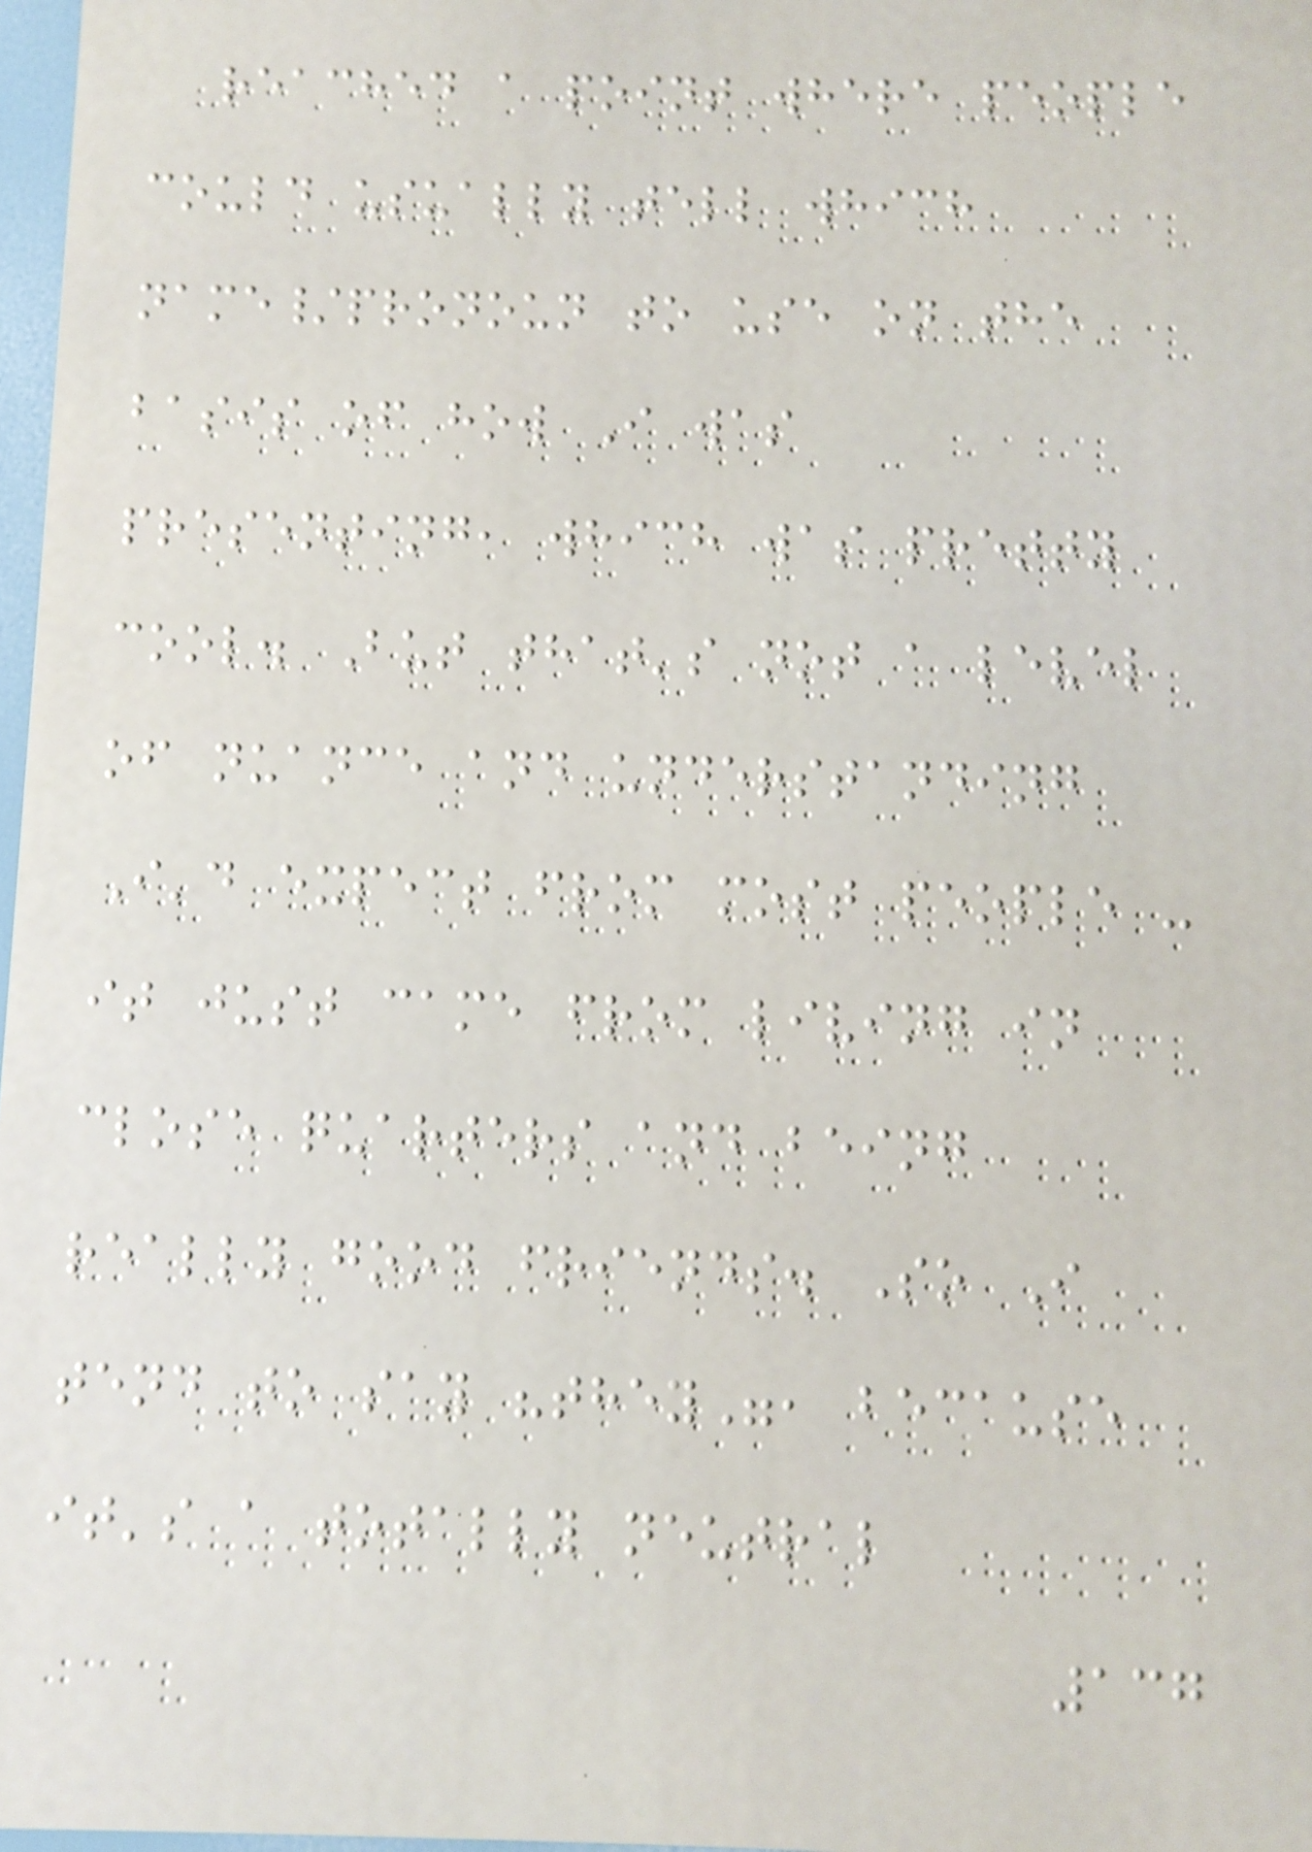reached a point where people
could usually tell which
name/pronoun to use on the
basis of how I was
presenting, which was pretty
cool. But that's not a level
of nuance and understanding
I'd expect from most people -
it just came from living in
close quarters and being
really good friends. So I
tend to say "they", because
it's a totally neutral
137
